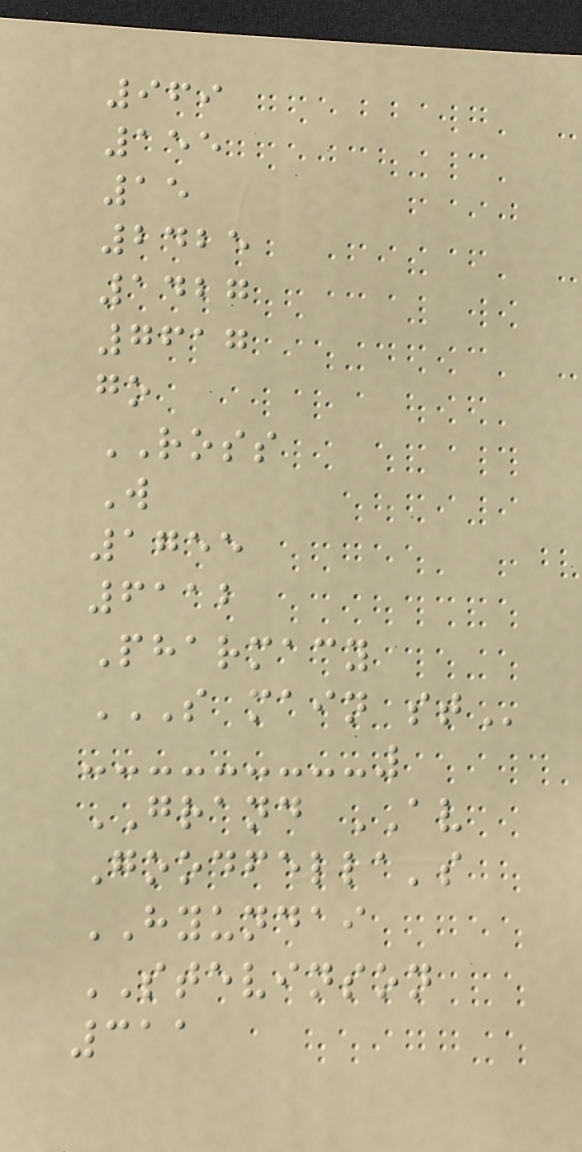969
155
15
2425
1427
7617
go
ROSS
W
1755
6112
Pharmacy
S MAIN ST
GRAND AV
Goodfella's
HYUNDAI
STEVINSON
311
